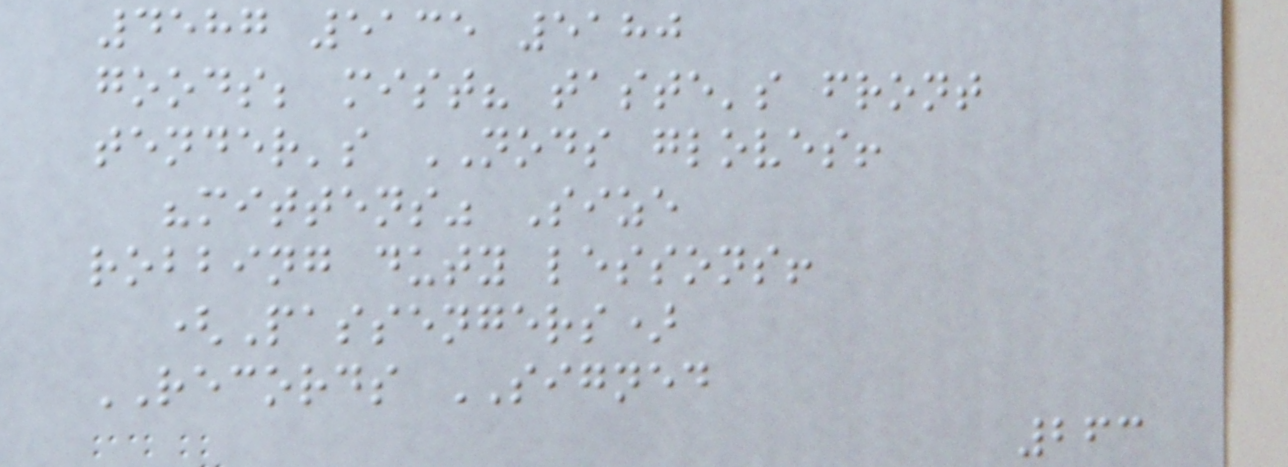4587 5135 5180
goods; mist? taste's front
tender's NODS gloves!
"mittens" Size
robbing duty lessons!
(Passengers)
RECORDS SIGNED
263
